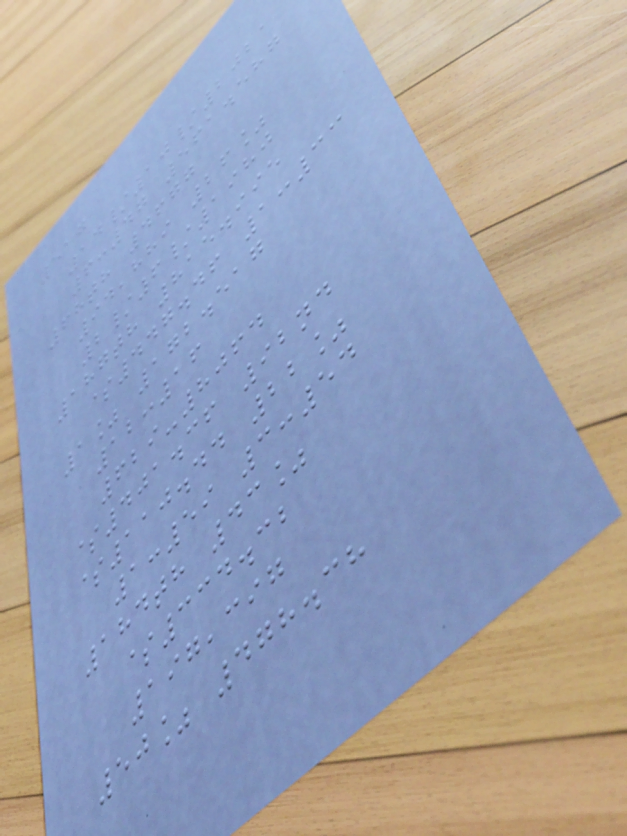517
14/10/2021
6:47 561.587
68th 4677
94,889 26%
2/6/1980
187th 815.995
$447.46 1:33
1% 172.517
12:16
629-8064
$401.36 92nd
$110.44 22%
1:59 3:54
184th 43%
$334.32
197,397
50% 478.38
